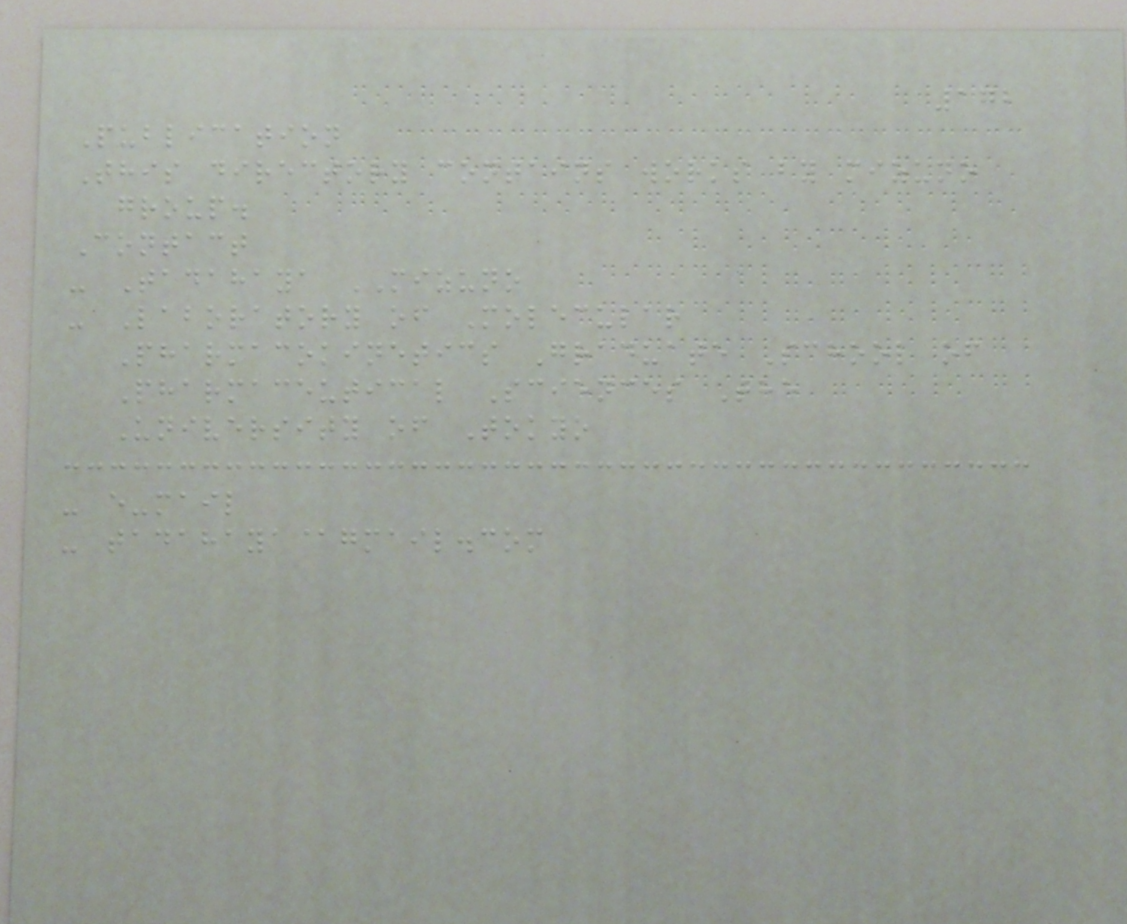172
Publication
This directory contains works by mizuno
group.
Contact
- Tadahaya MIZUNO
- Laboratory of Molecular
Pharmacokinetics Graduate School of
Pharmaceutical Sciences The
University of Tokyo
- e-mail
- tadahaya@gmail.com
